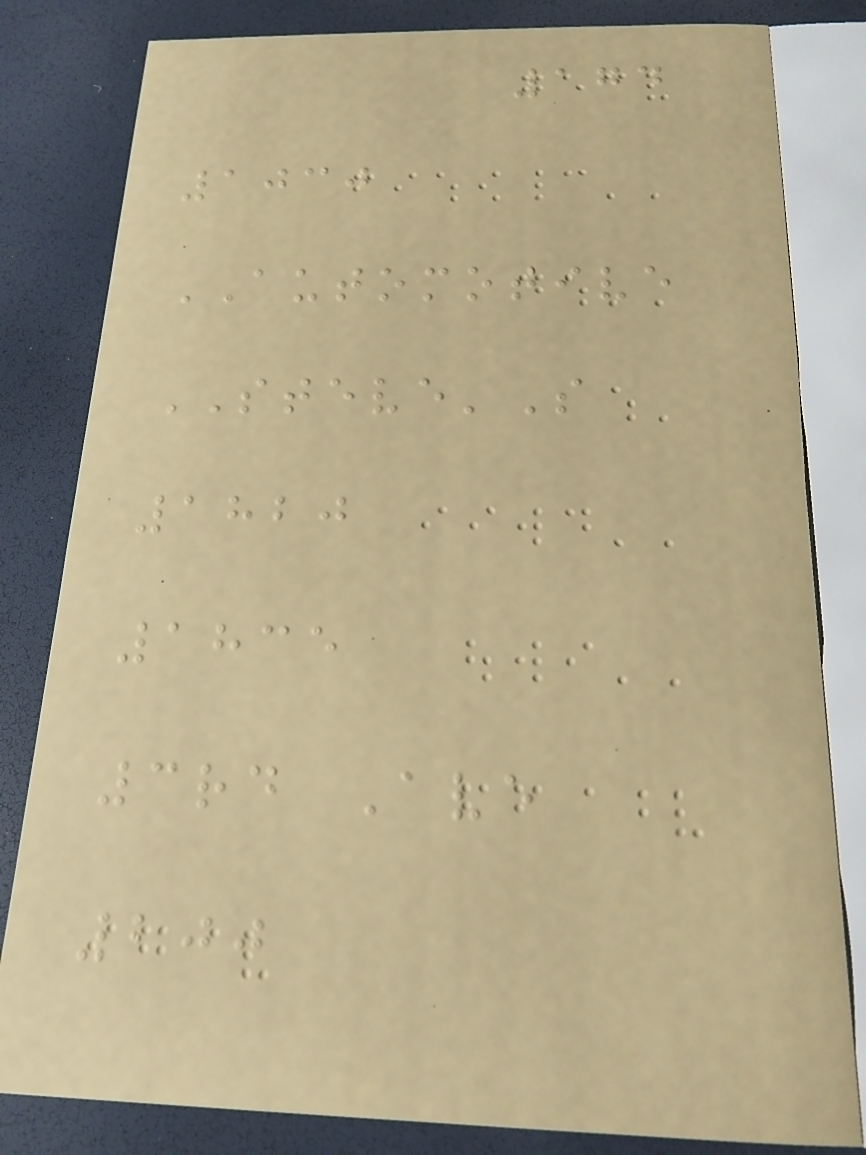174
1030
AUTOMOTIVE
STEVE'S
1820
1835
3rd Ave
200
